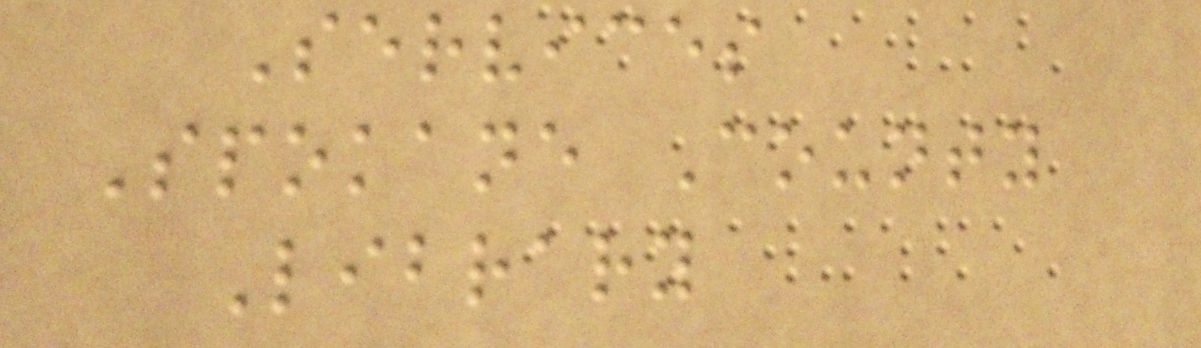Services
Spokane County
Library
